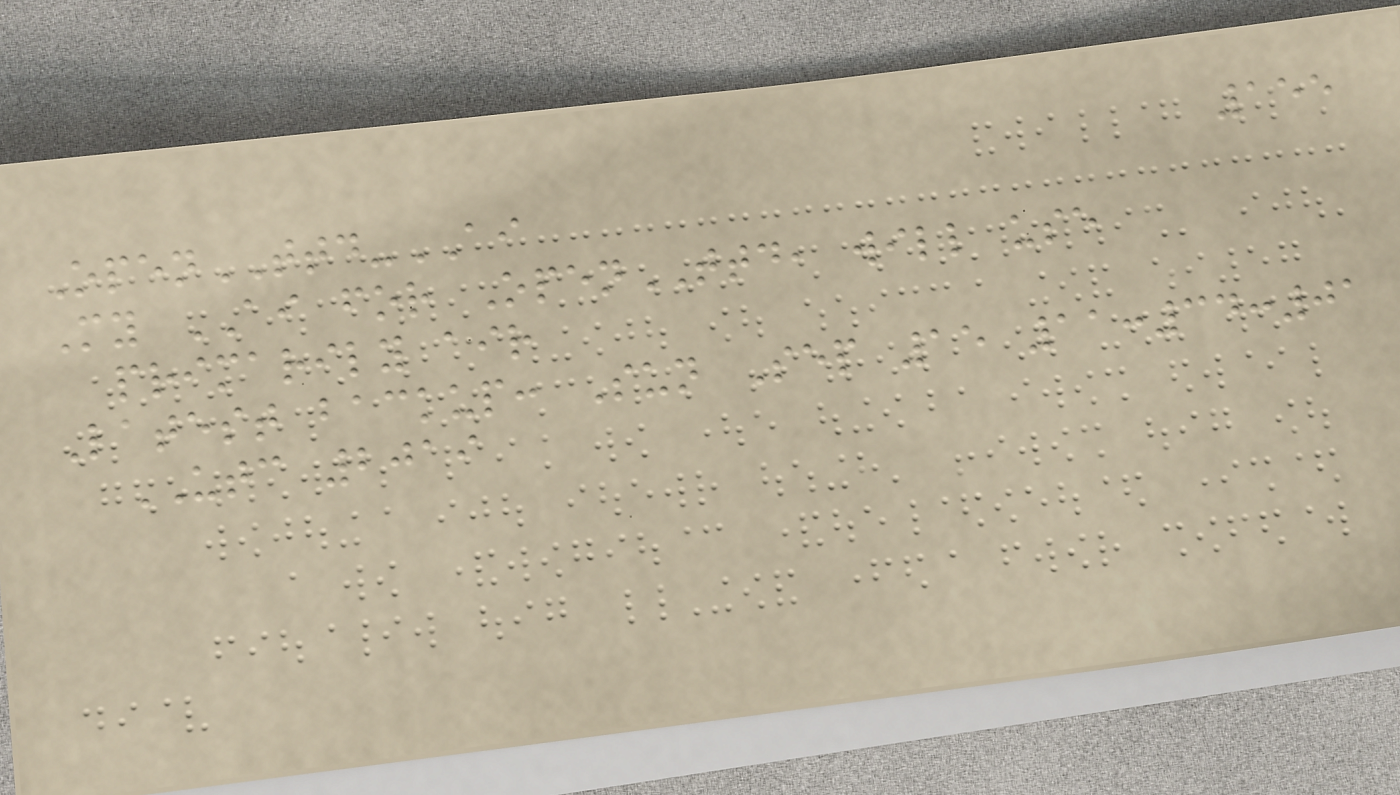155
OpenTTD-AI
My AI for OpenTTD, will use
primarily air
Latest backup: Sun Sep 15 11:34:01
UTC 2019
